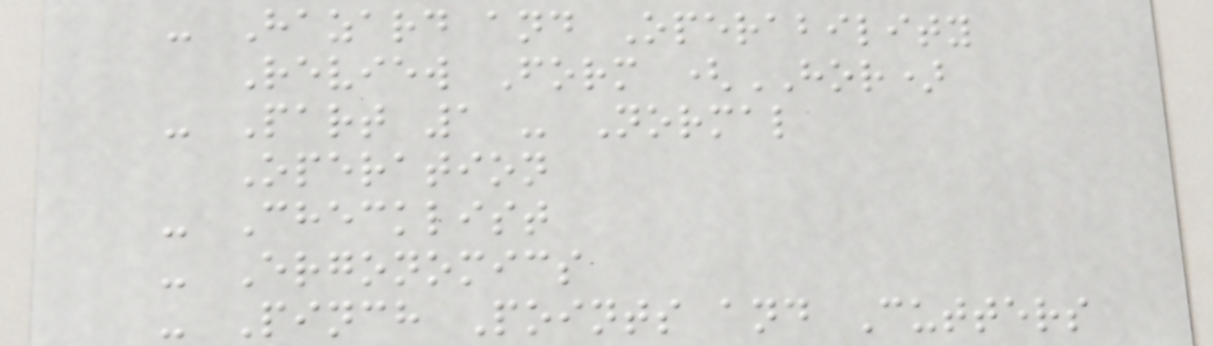- Hazard and Operability
Review Form (HOR)
- Part 1 - Normal
Operation
- Checklist
- Ergonomics
- Pinch Points and Cutters
